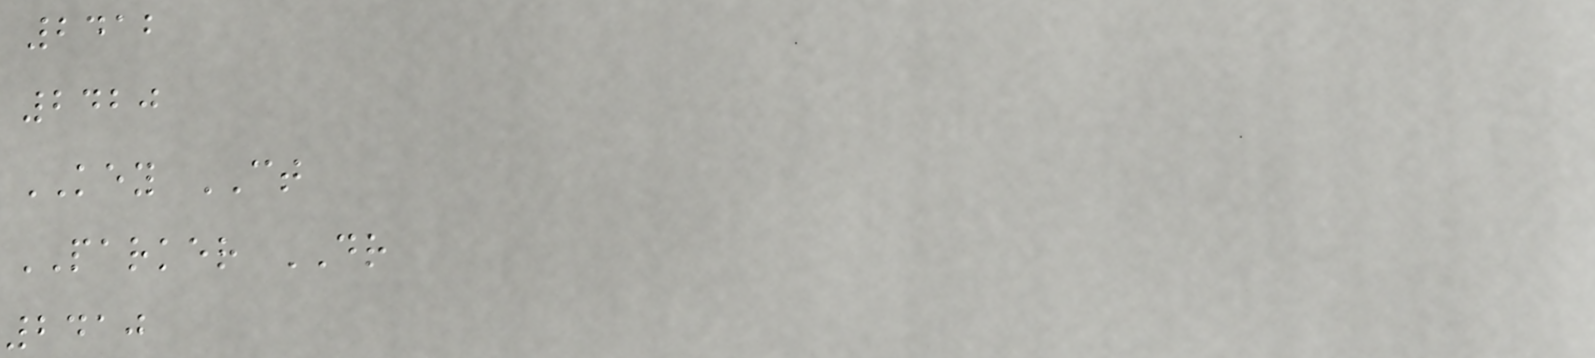2412
2420
KEY CT
PARKER DR
2410
